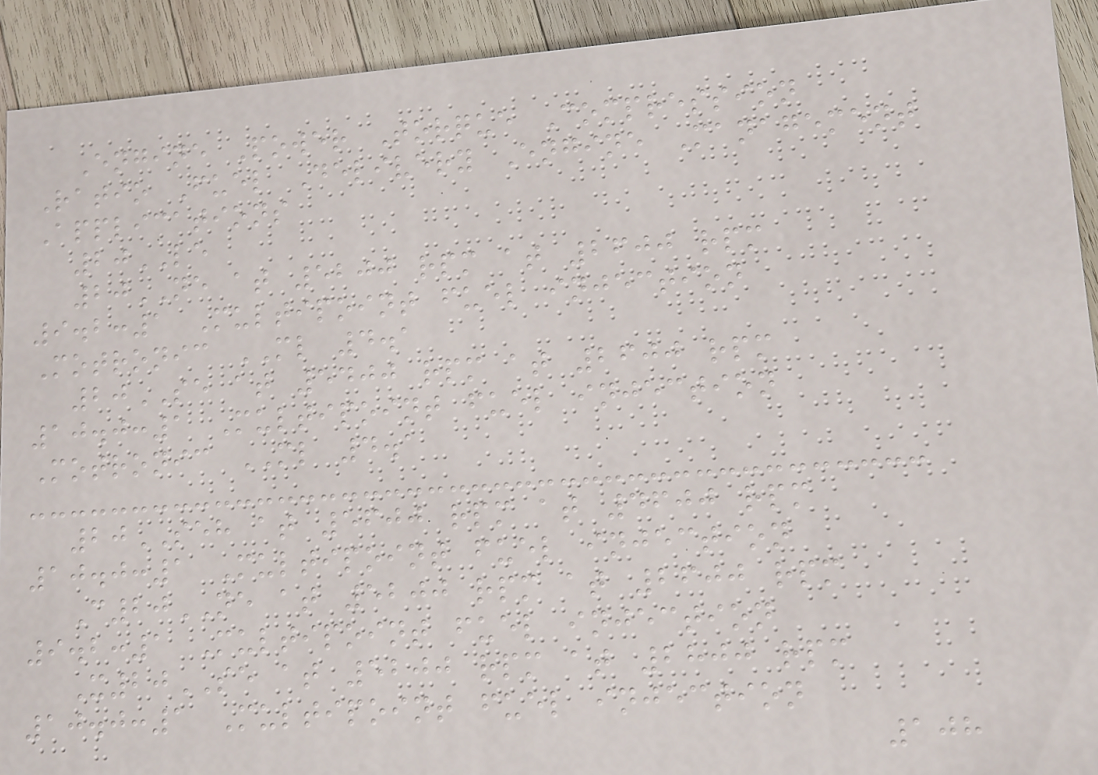Engine Power Torque Compression
Ratio Fuel Delivery Engine Management
Applications
20LE
20NE at 5200 rpm at 2600 rpm
9.2:1 Multipoint fuel injection
Motronic ML 4.1
20SE at 5400 rpm at 2600 rpm
10.0:1 Multipoint fuel injection
Motronic ML 4.1
20SEH at 5600 rpm at 4600 rpm
10.0:1 Multipoint fuel injection
C20NE at 5200 rpm at 2600 rpm
9.2:1 Multipoint fuel injection
X20SE at 5200 rpm at 2800 rpm
10.0:1 Multipoint fuel injection
108
